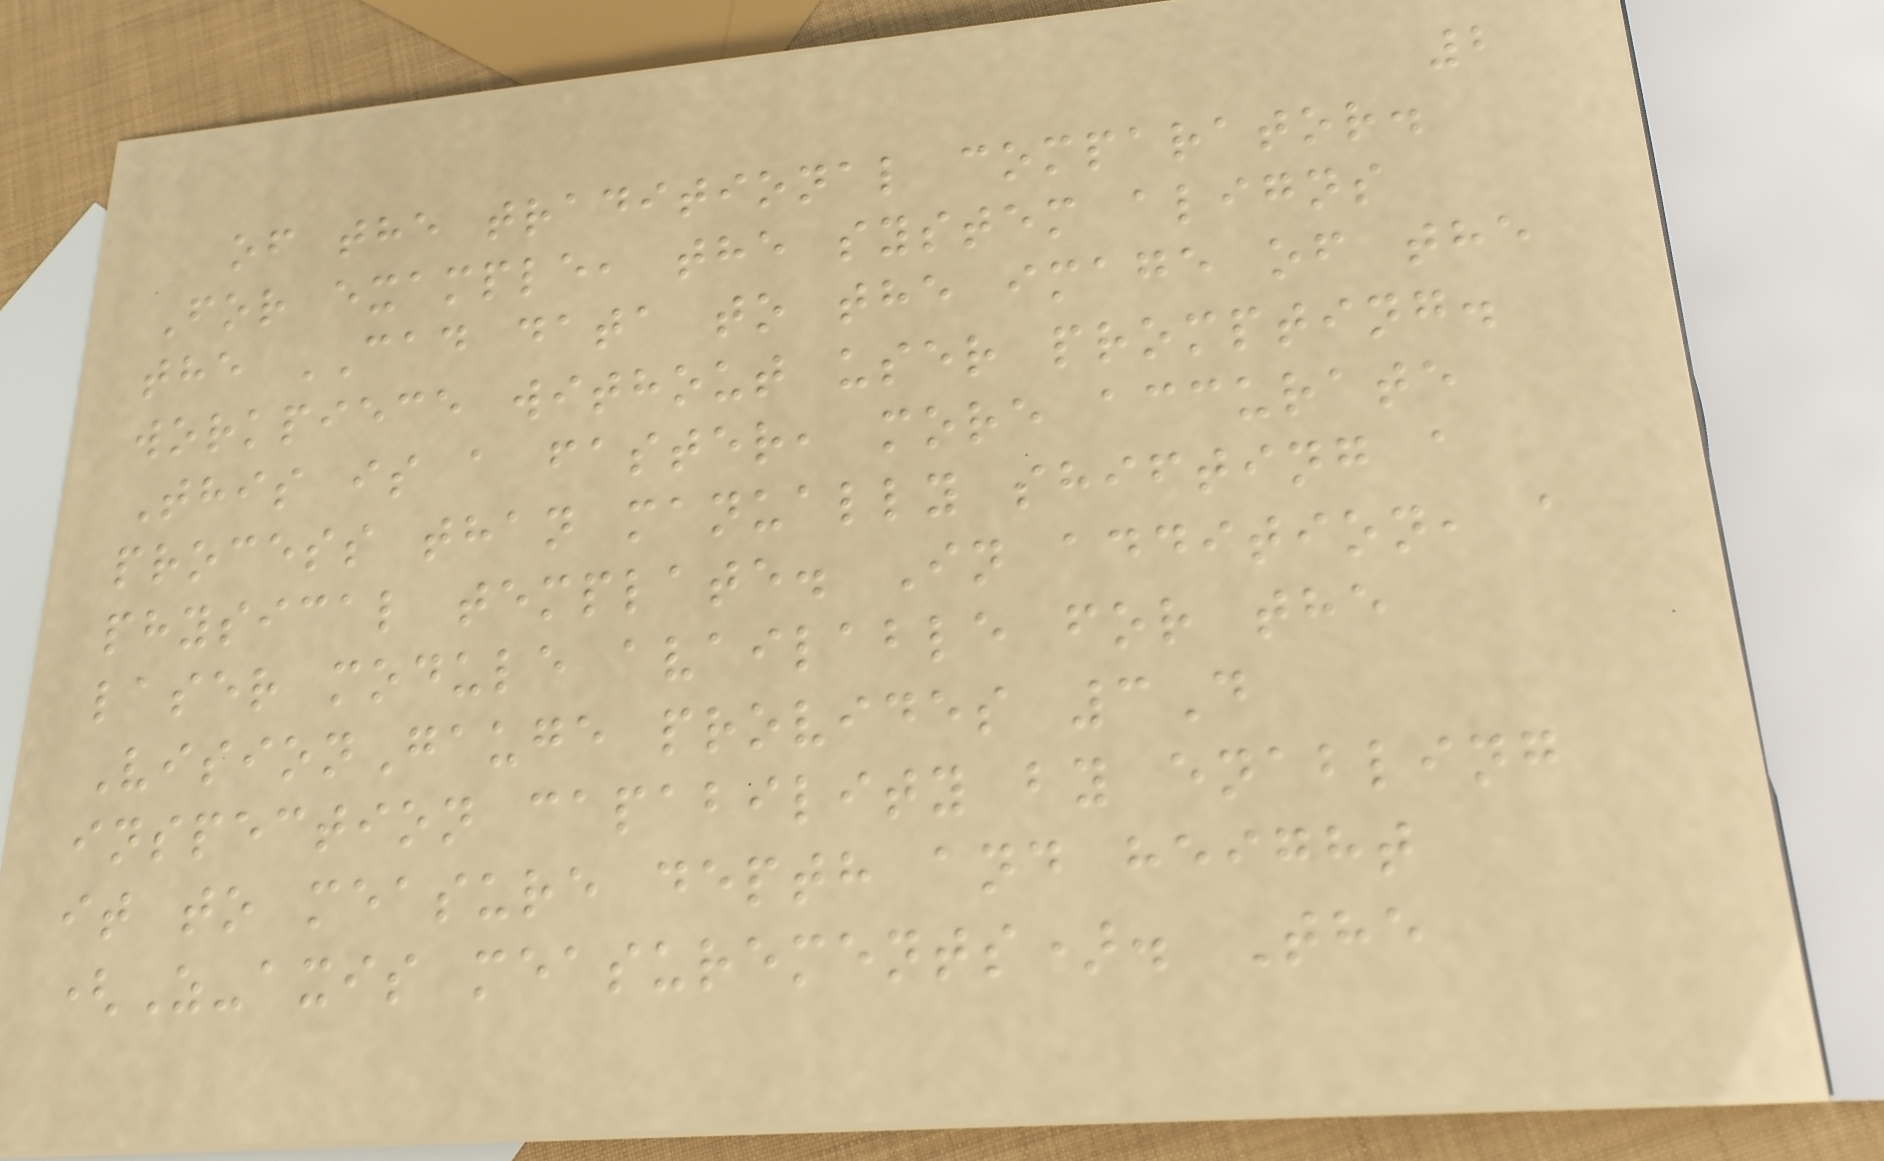2
of the traditional comparator.
For example, the system aligns
the CAD data to the image of the
workpiece without user prompting.
This is a faster, more accurate
process than manually shifting a
physical template. In addition, a
laser module available for the
VisionGauge provides 3D
inspection capability by enabling
it to measure depth and height
(Z-axis measurements). The
